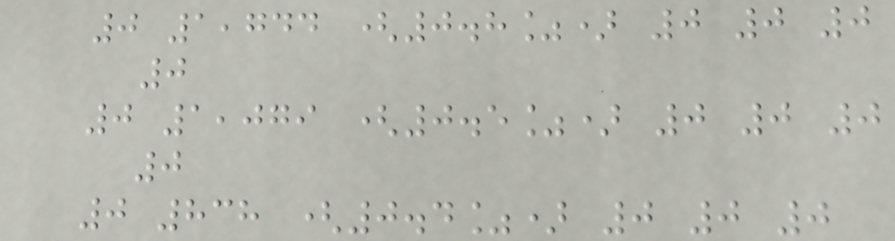0 1,744 (0.8%) 0 0 0
0
0 1,079 (0.5%) 0 0 0
0
0 838 (0.4%) 0 0 0
